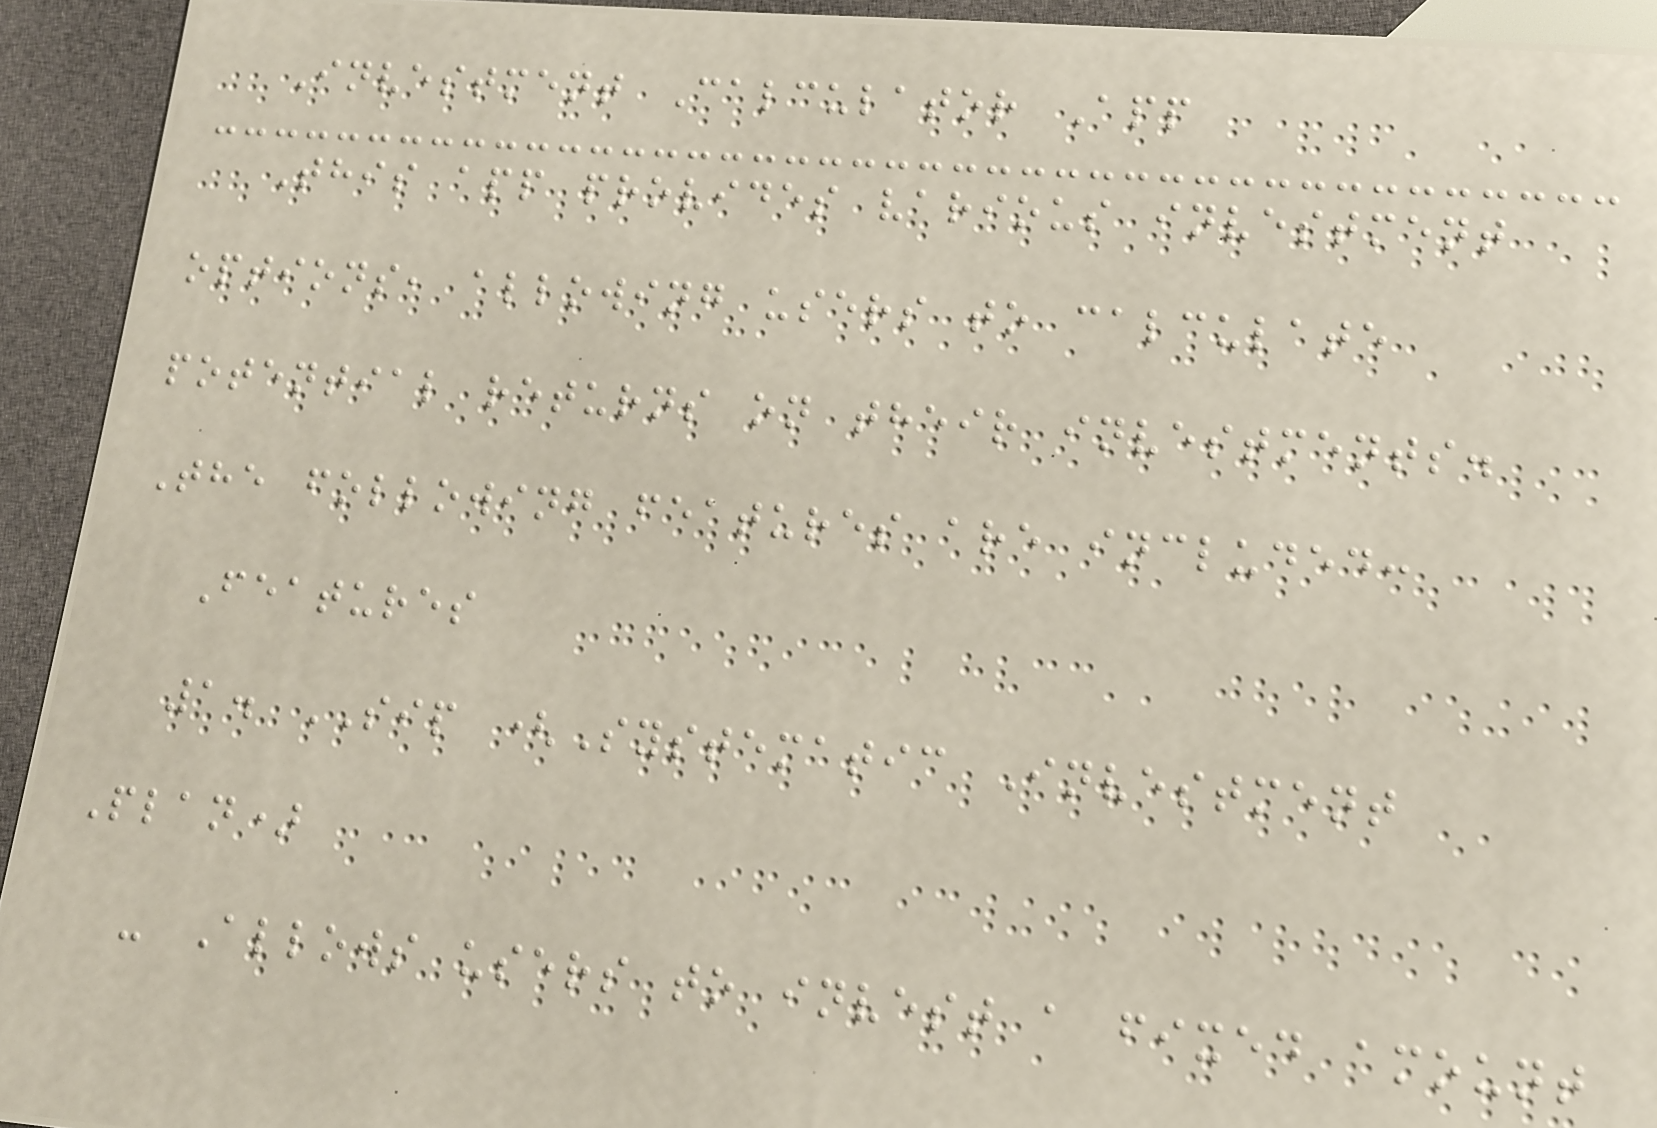Investment Calculator App
This app provides various investment
options, allowing users to calculate
potential returns on their investments.
The following features are included:
Features
1. SIP (Systematic Investment
Plan)
- Allows users to invest a fixed amount
